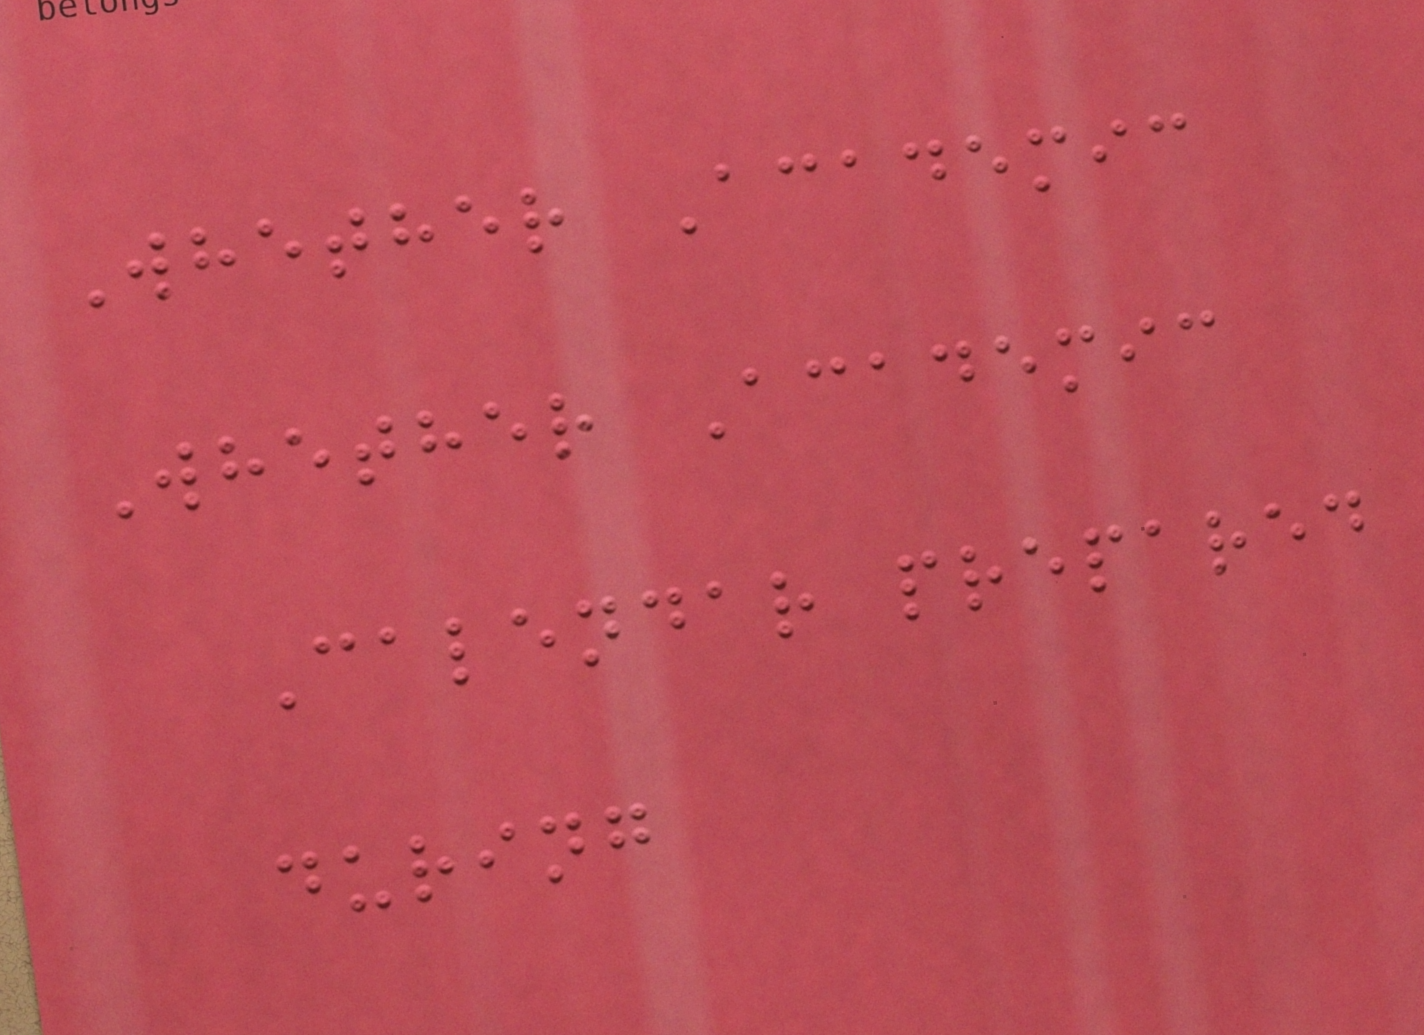Whether Academic
Whether Academic
Calendar prepared
during
